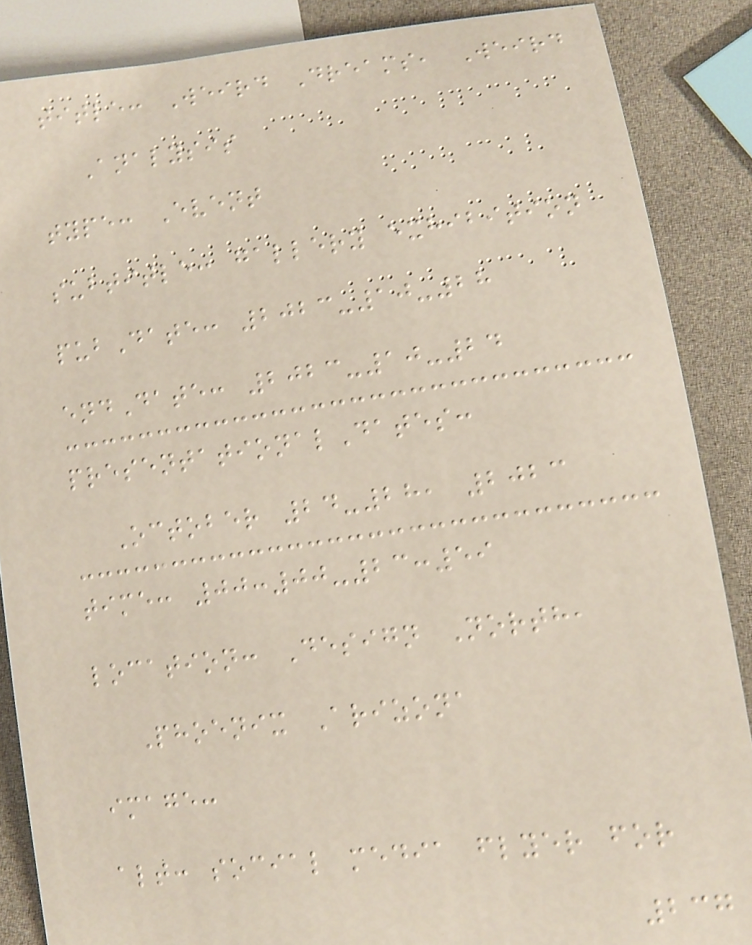title: Weird Dreams, Weird
Analysis
type: Event
subtitle: gallery exhibition
pubDate: 2023-10-28
endDate: 2023-10-24
presentationalDates:
October 24-28, 2023
time: 00:00-23:59
location: Design North,
Phoenix Arizona
image:
alt: social media flyer for
237
